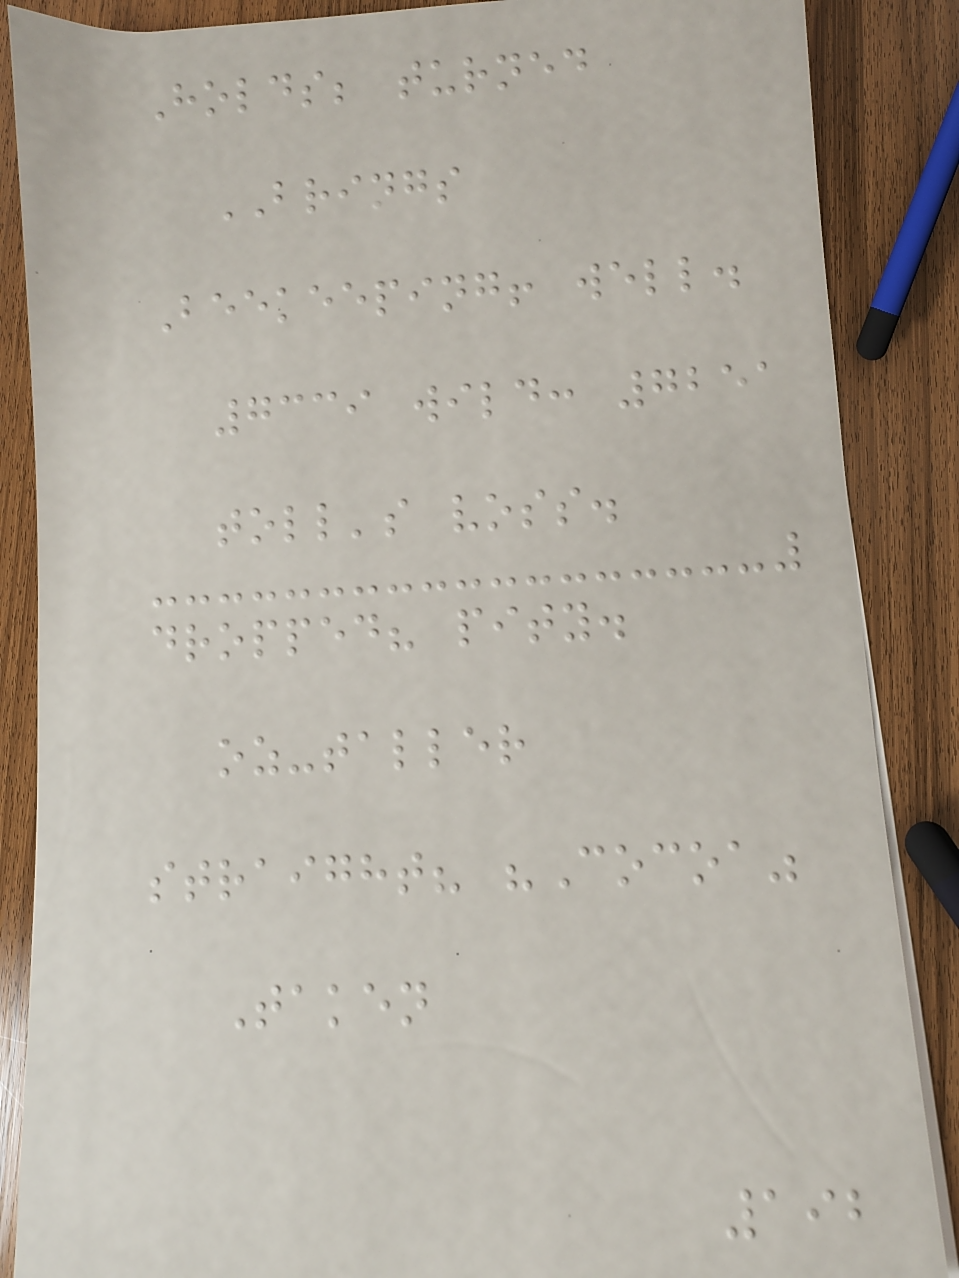Holds; turned
BRINGS
Beekeeping! well.
7339 wild: 7251
toll's voss.
dropped? pity.
oz-taller
straight? "Cocoa"
Taken
192
